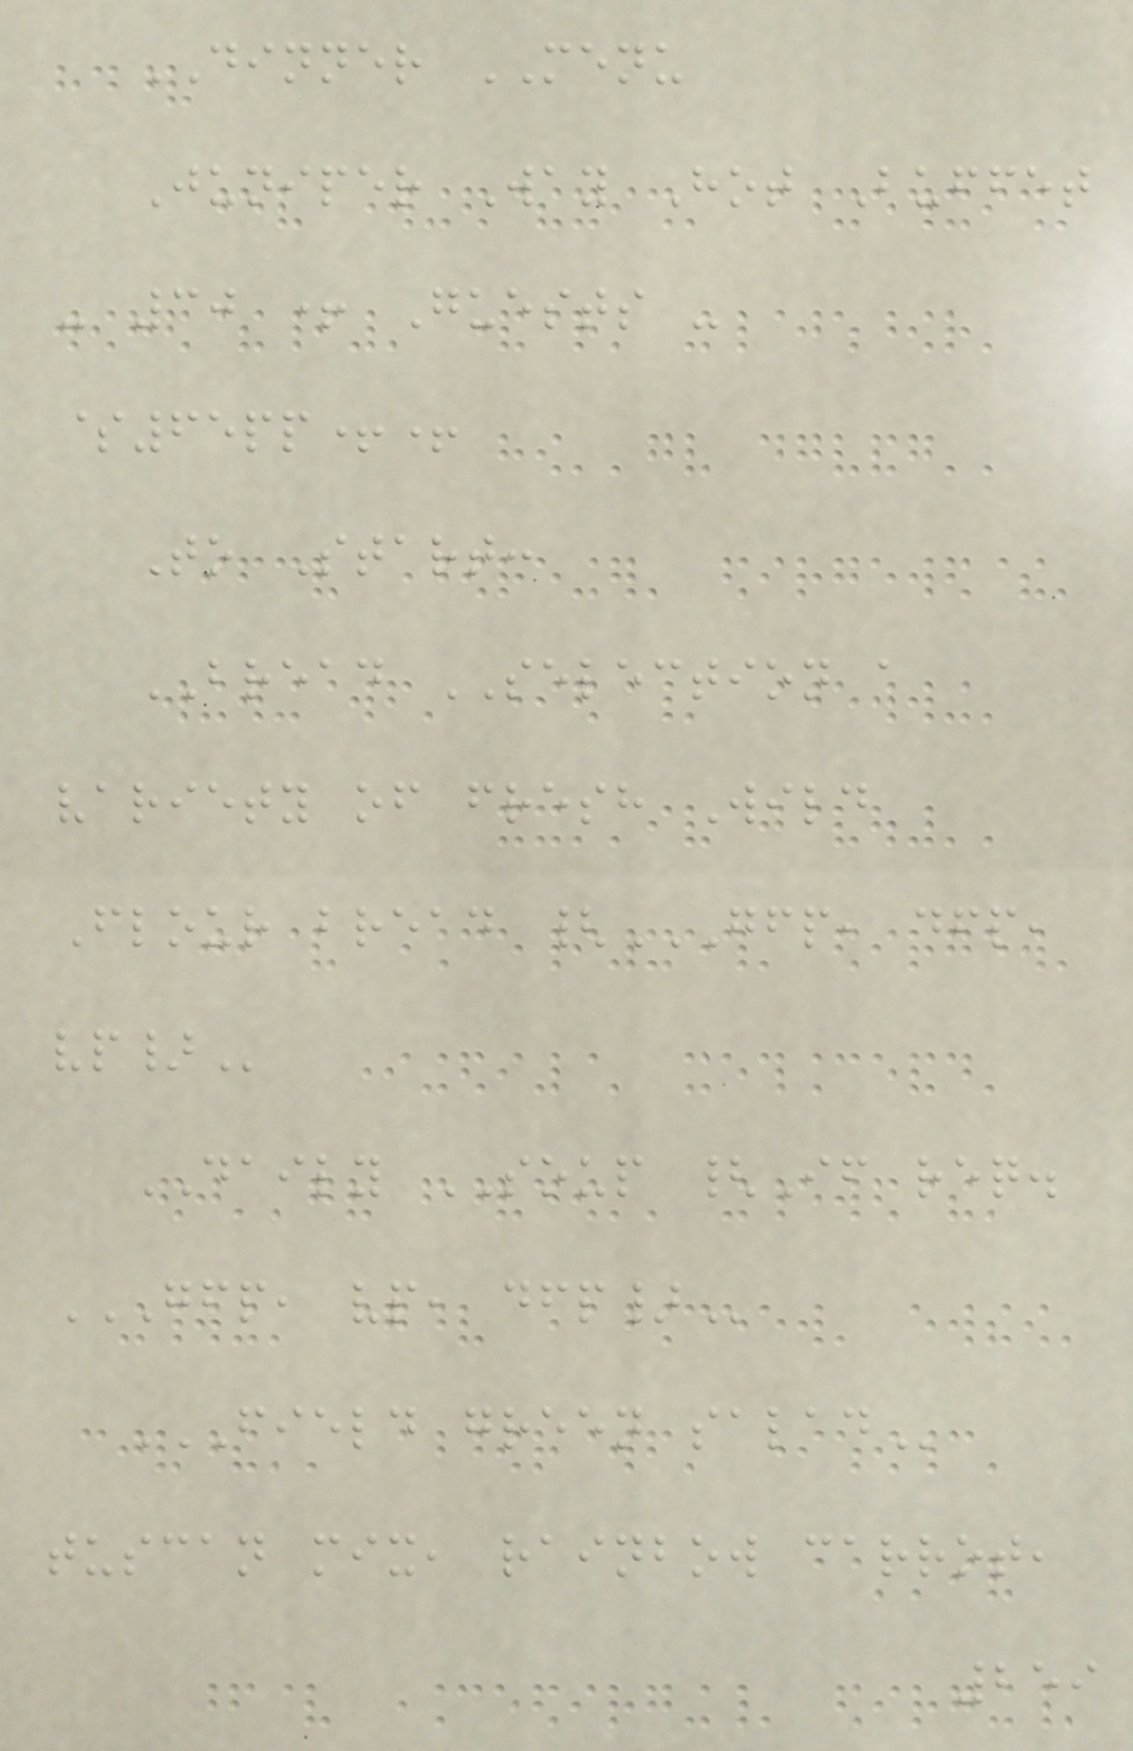DINNER MENU
Juniper Way Hot Buffet
- 30 + Guests -
$65pp++
To Start:
BREAD SELECTION a
variety of fresh Wild
Flour bread {GFP, DFP,
VP}
DAILY SOUP {If req.
GFP, VP, DFP}
FIELD GREEN SALAD
tuscan mix, rainbow carrot,
259
